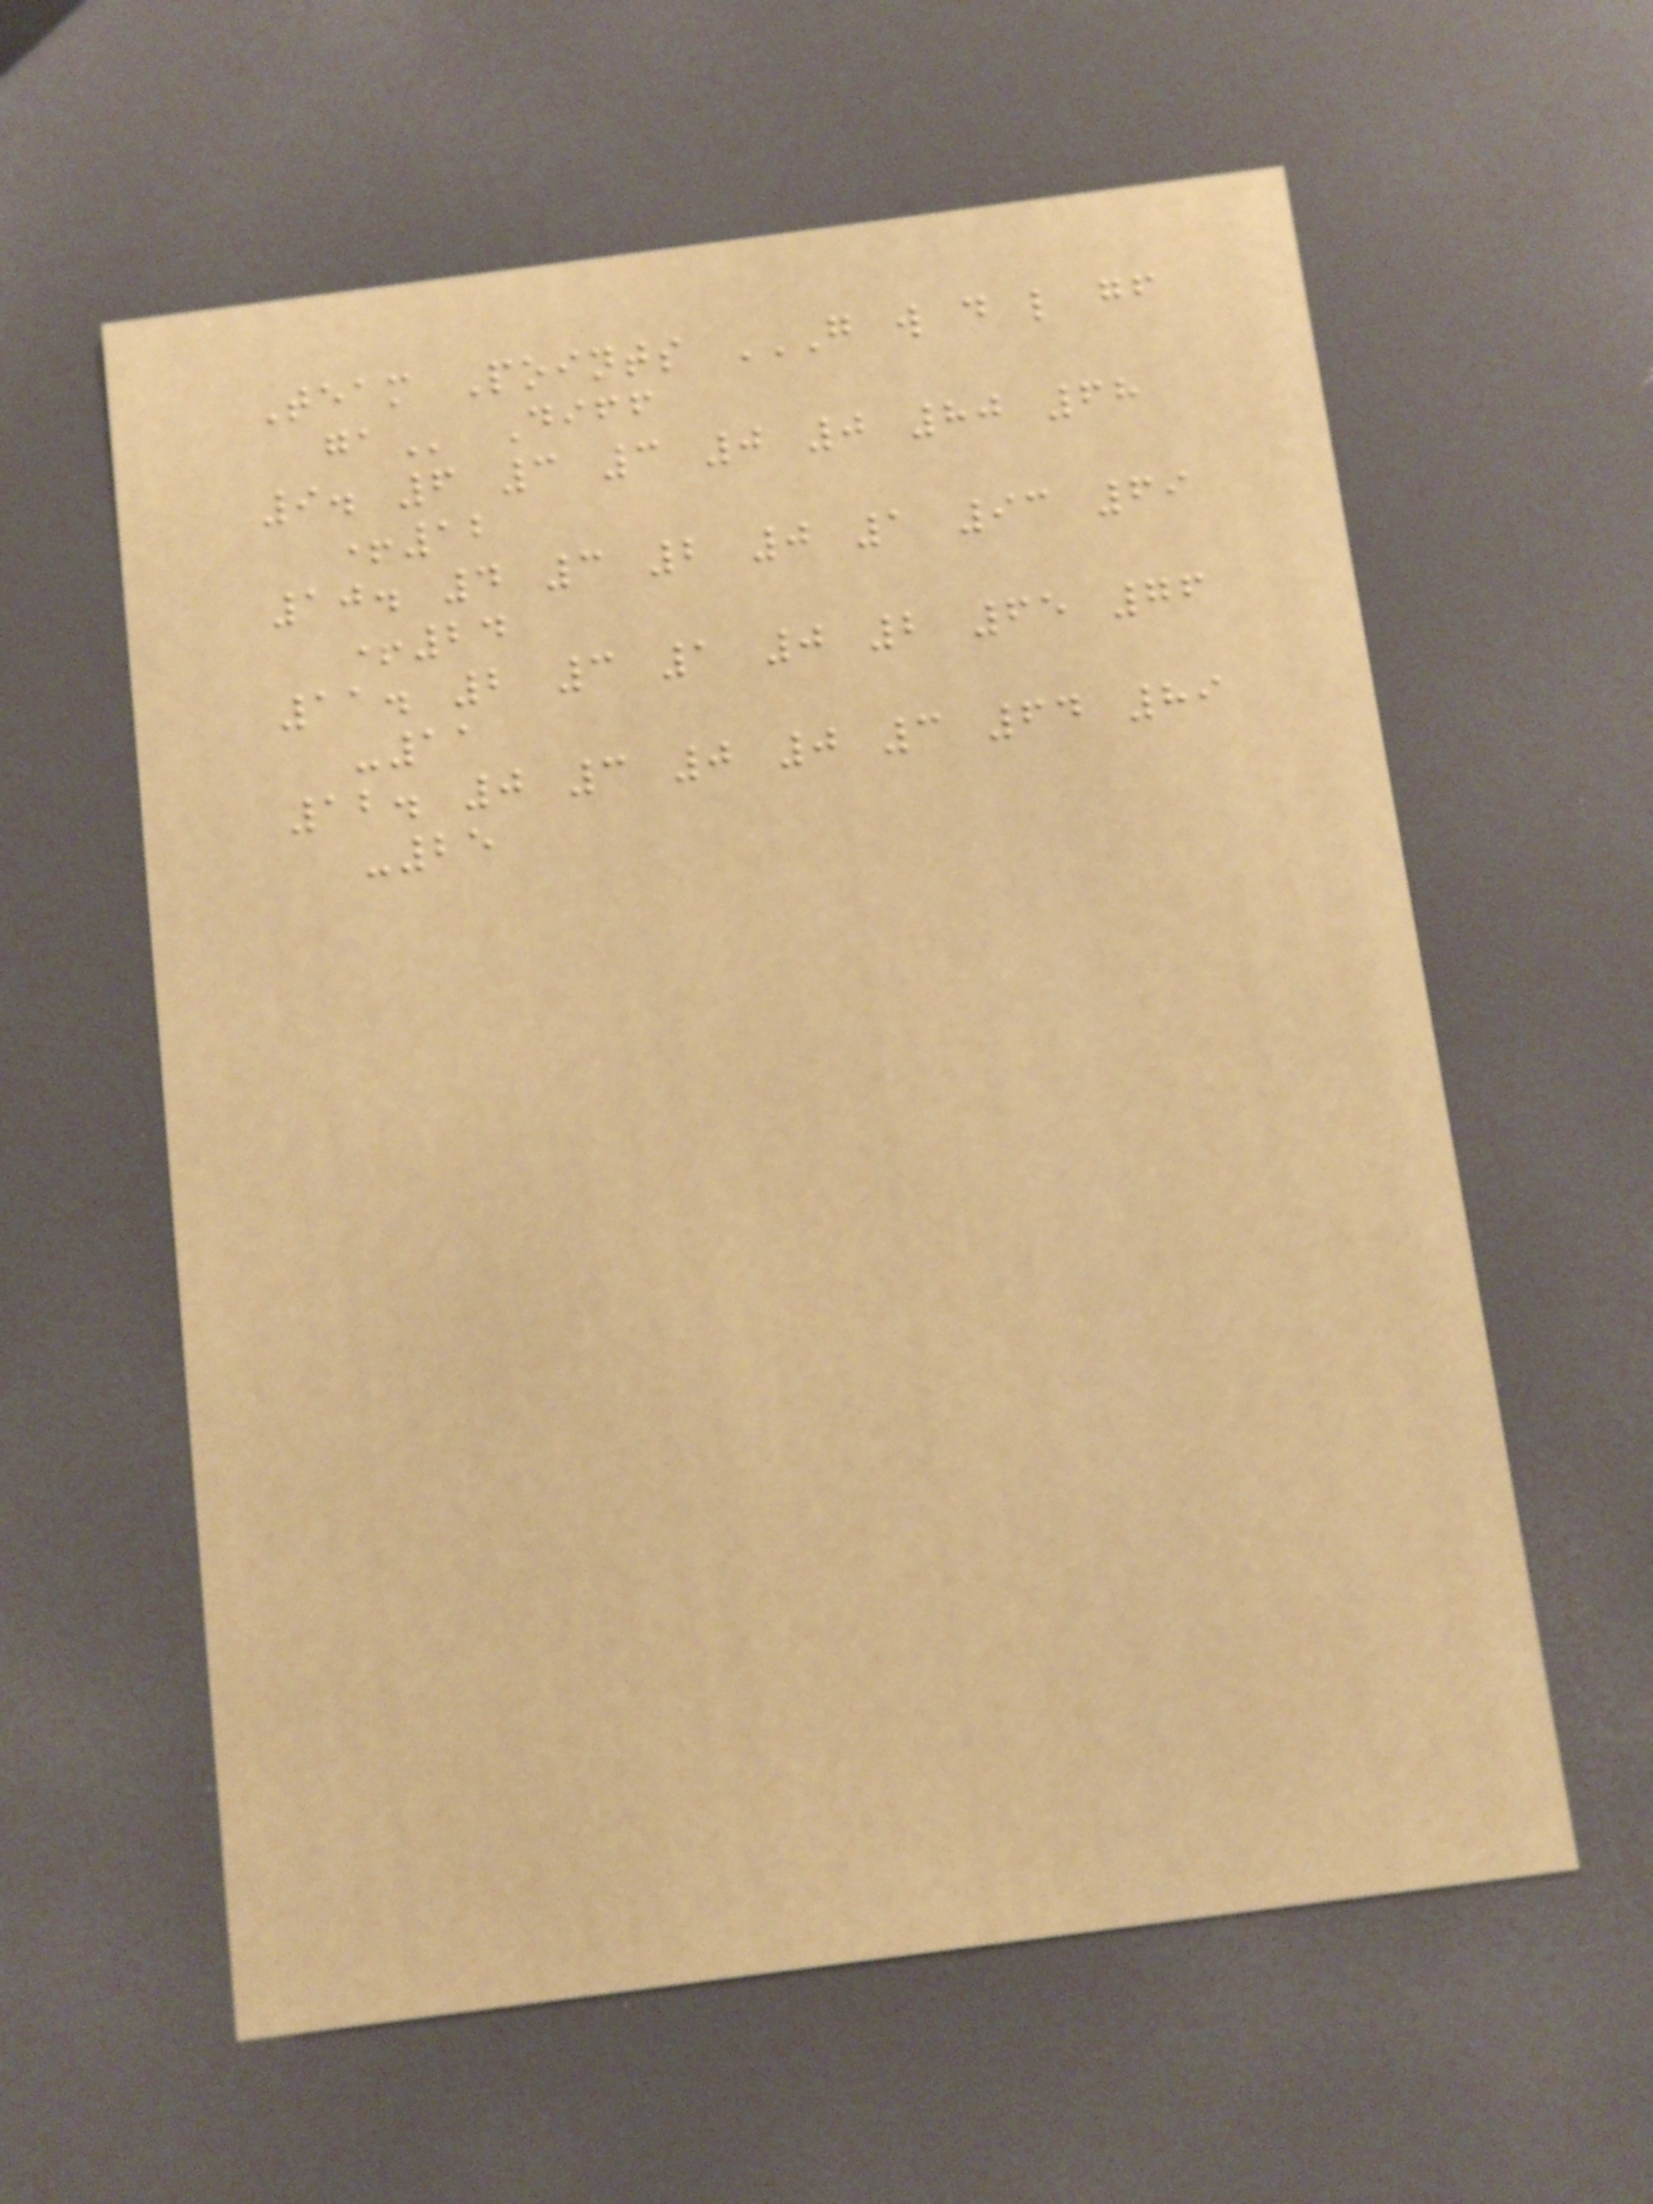Team Points G W D L GF
GA Diff
9. 6 3 3 0 0 80 68
+12
10. 4 3 2 0 1 93 69
+24
11. 2 3 1 0 2 65 76
-11
12. 0 3 0 0 3 64 89
-25
